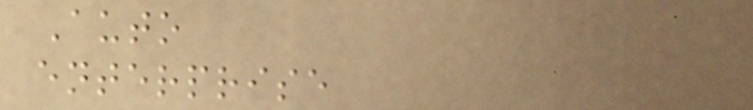Auto
enterprise
